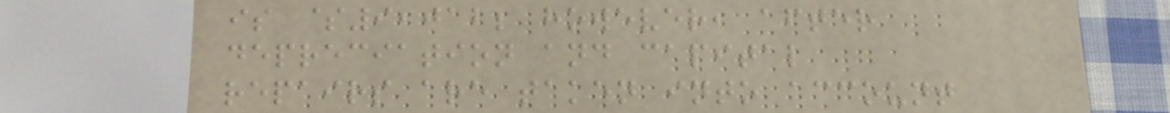is $9,012; however, after
depreciation and capital
repairs are taken into account
